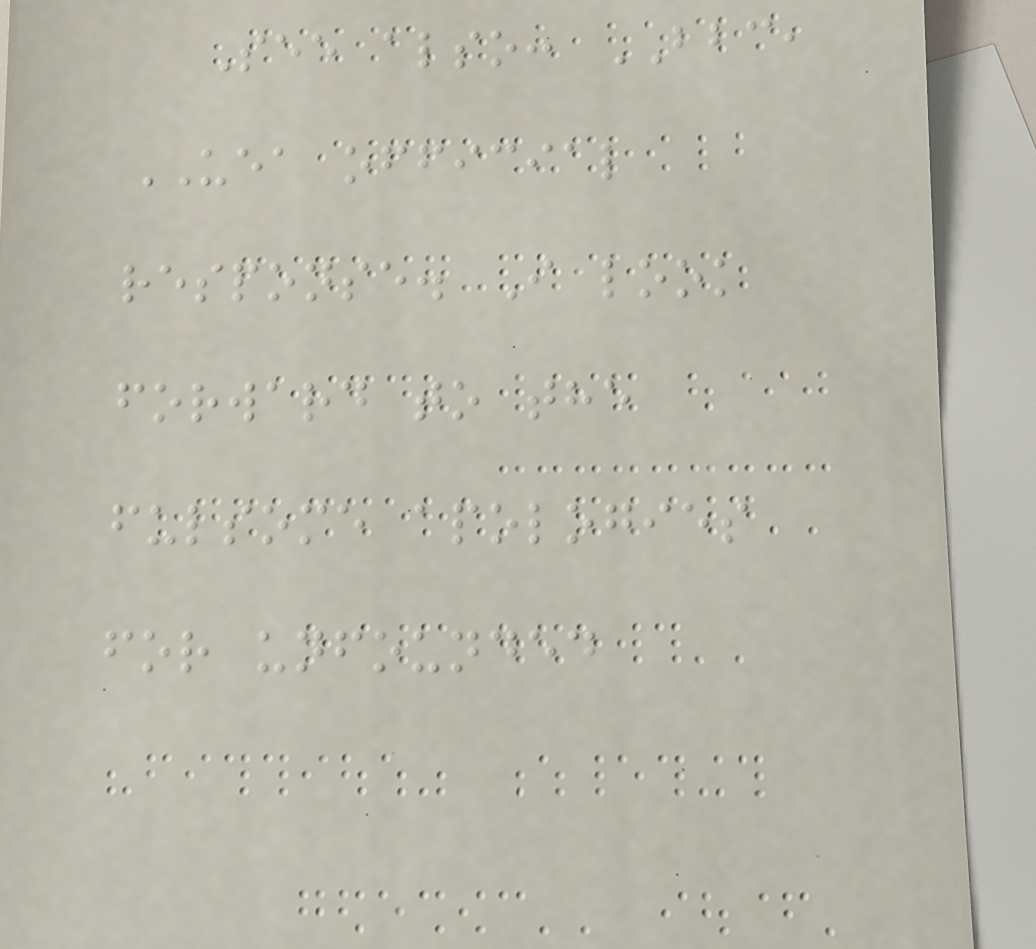See also: BBC,
UEA official
response. I look
forward to the
fulsome apologies
for unfounded
